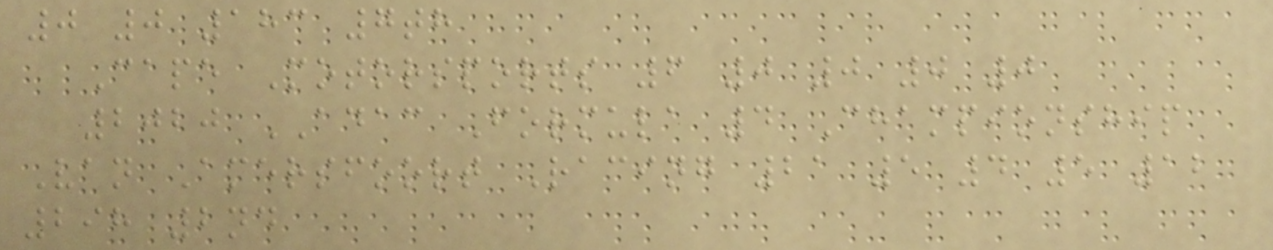0 0 183 7th
Cape Motorsports 6 0 0 0 0
2020 ADAC Formula 4 Championship
Van Amersfoort Racing 21 5 4 5 12
298 2nd
